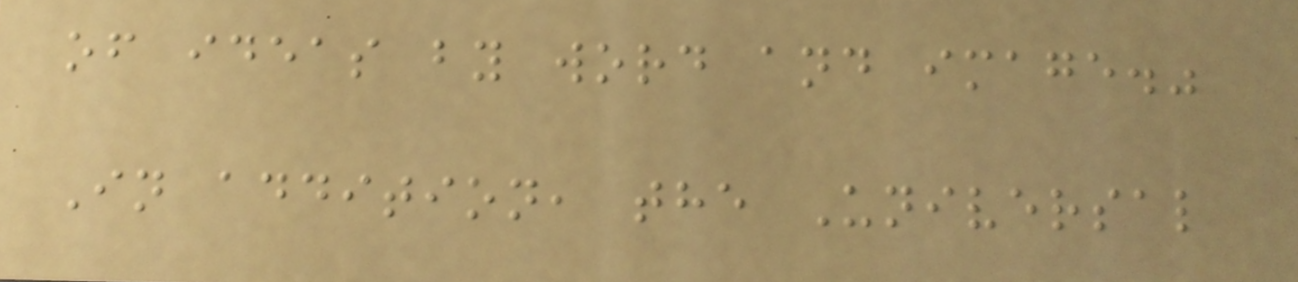of ideas by word and image."
In addition, the Universal
